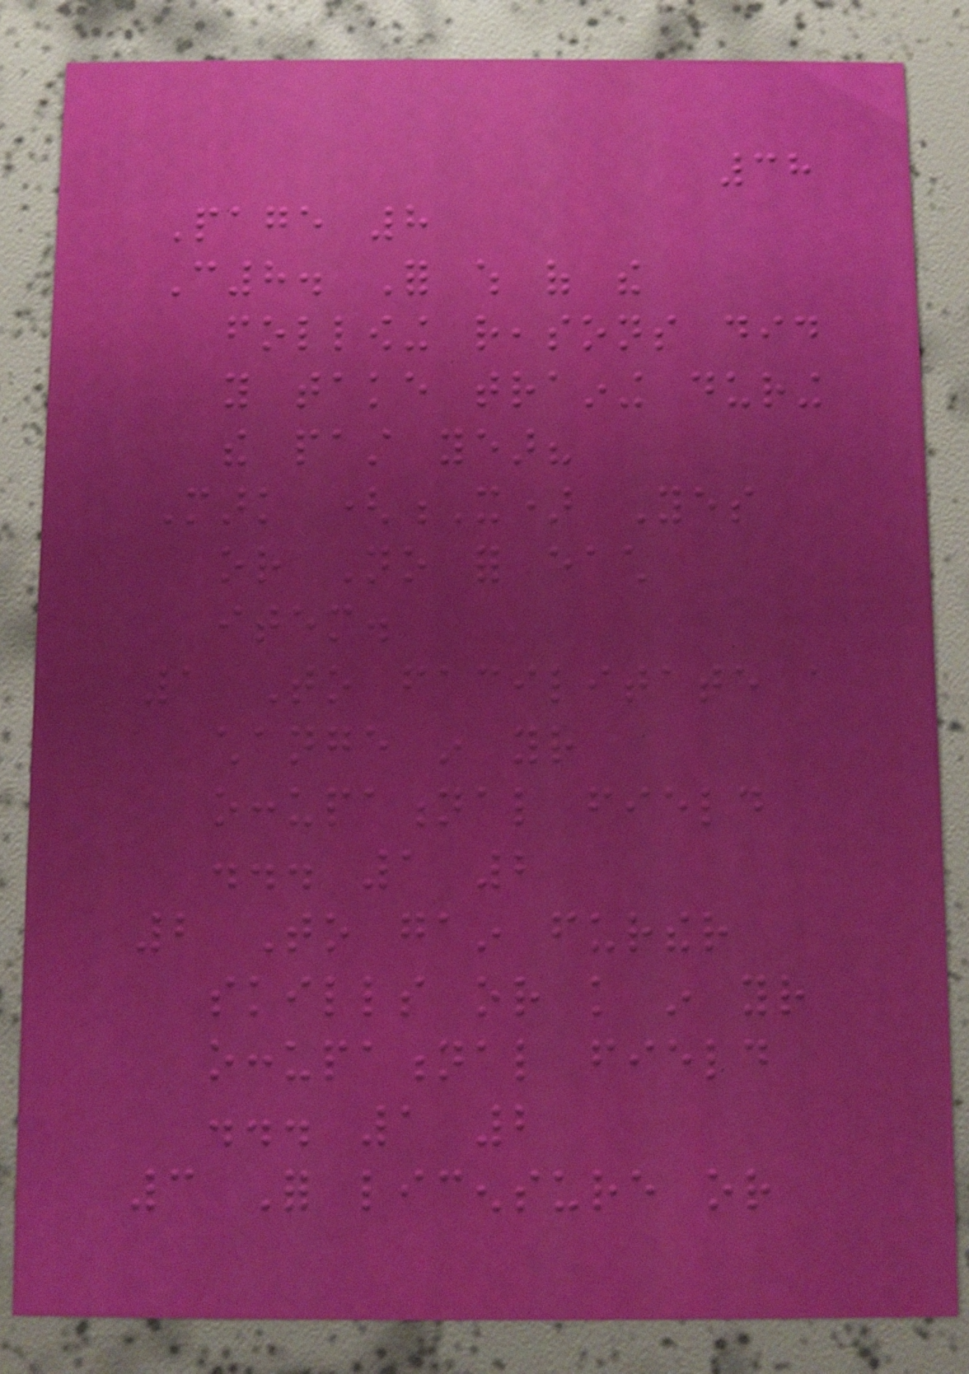38
Page 8
C8. For which of the
following reasons did
you take training during
the past year?
Mark (X) Yes
or No for each
item.
1 To facilitate a
change in your
occupational field
... 1 2
2 To gain further
skills or knowledge in your
occupational field
... 1 2
3 For licensure or
